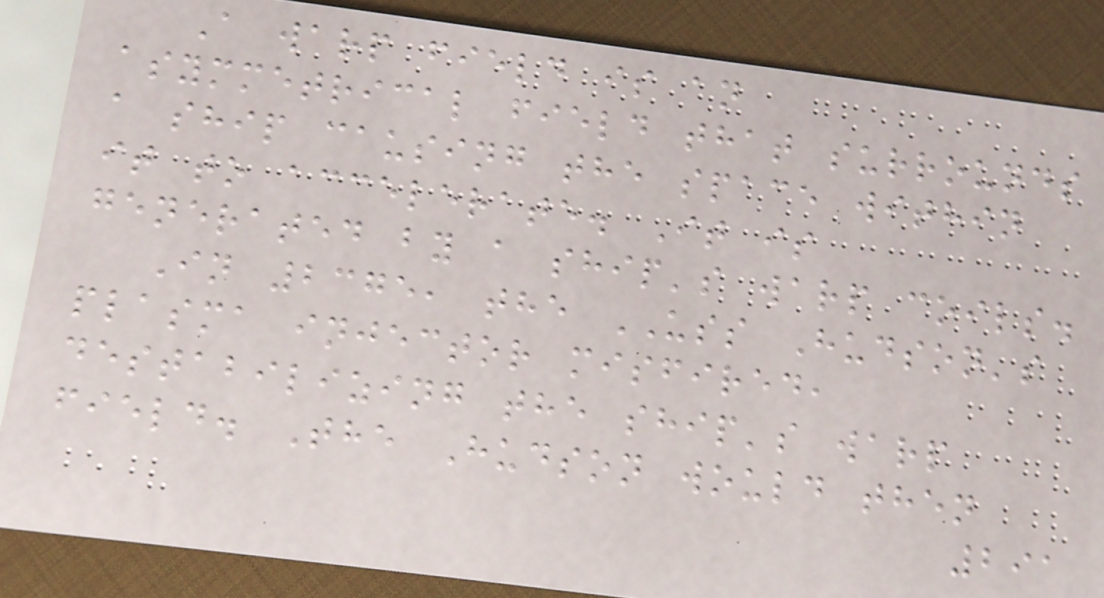A warp field is an
asymmetrical field that surrounds
a ship causing the space within
it to accelerate. It is
generated by a ship's warp coils.
In 2375, the USS Hudson's
plasma injector misfired,
destabilizing the ship's warp
field. The Hudson would then
291
